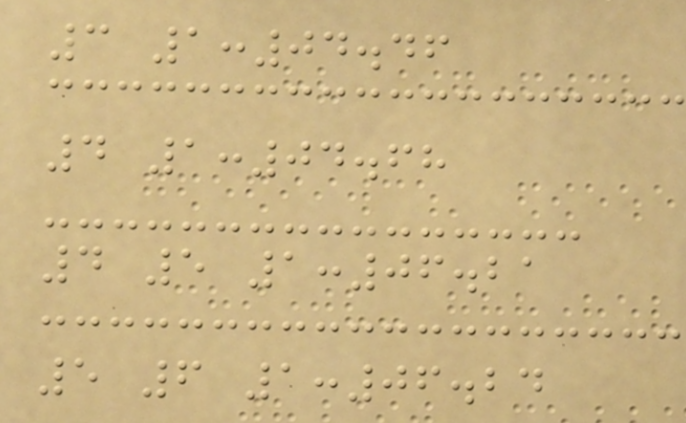3 1:04.46
4 1:04.68
4 5 1:06.21
5 6 1:06.24
